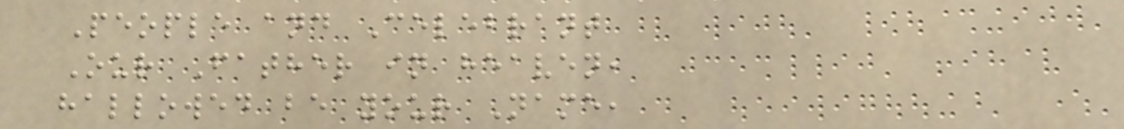People and Celebrant
Our Father in heaven,
hallowed be your Name,
